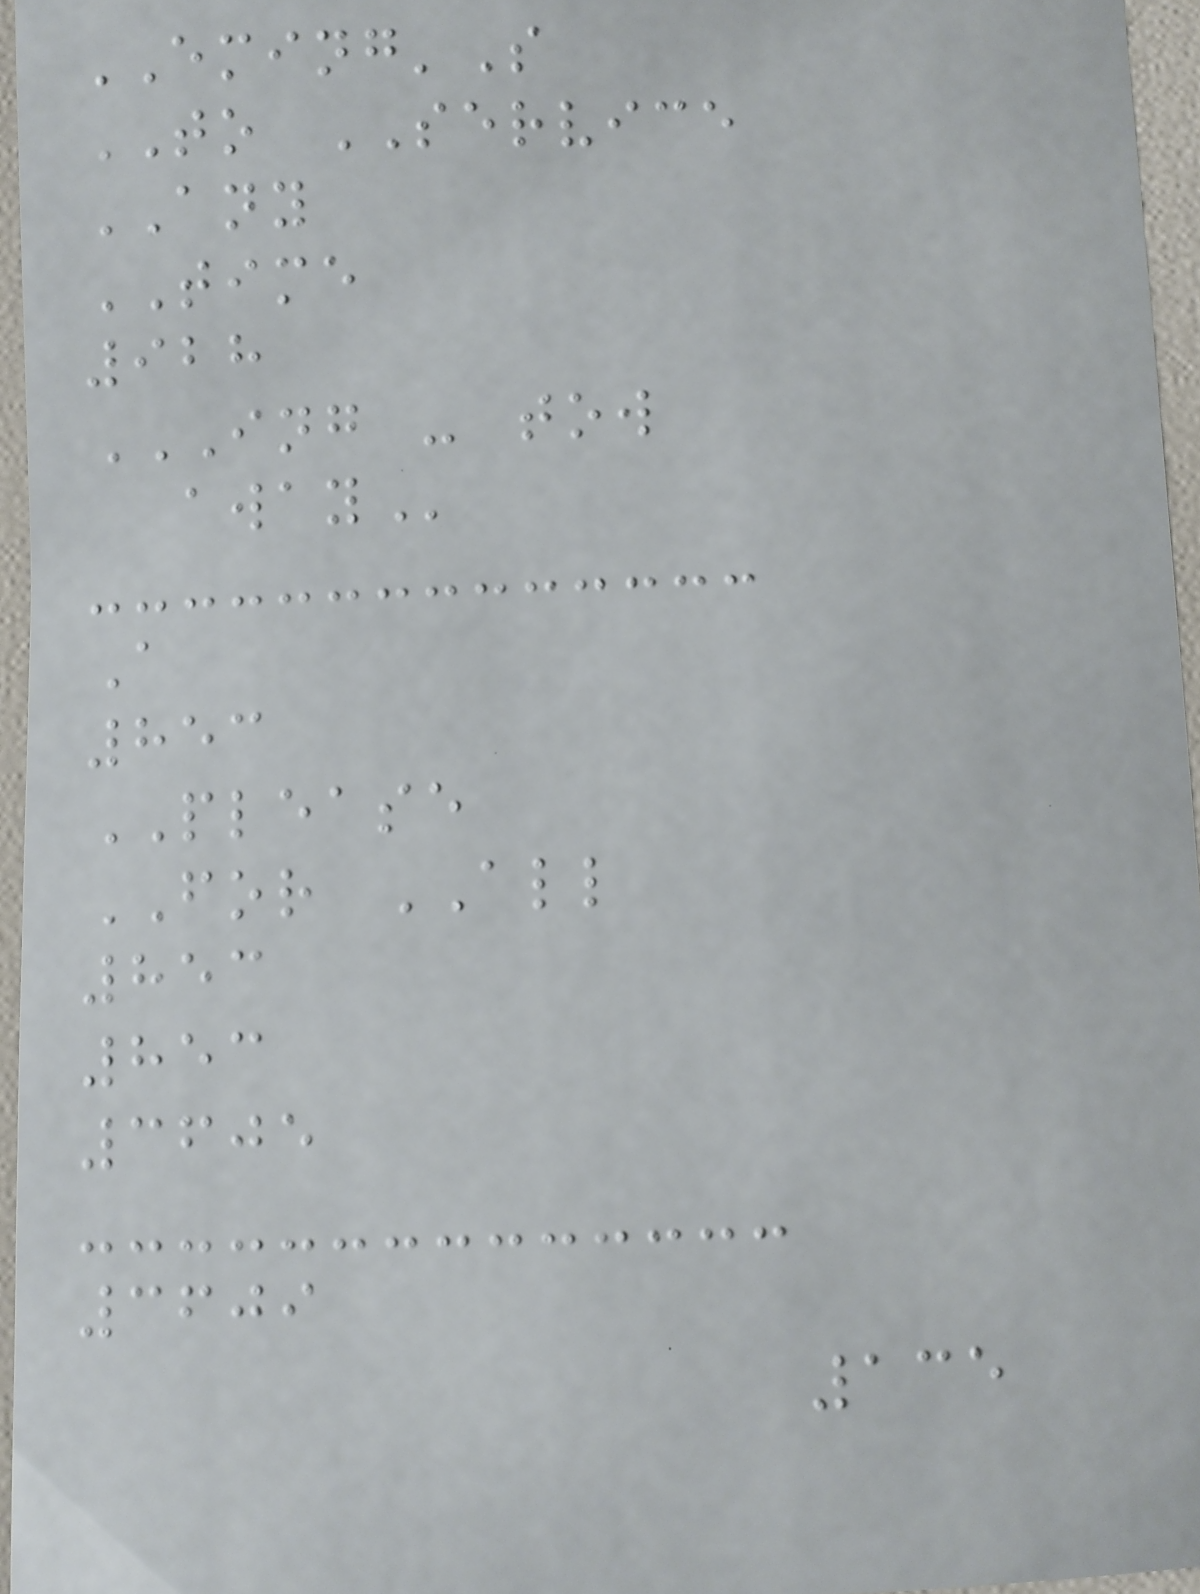EMING'S
TO SERVICE
ANY
TIME
928
ING - TOW
AWAY
A
853
PLEASE
FOR ALL
853
853
3605
3609
135
